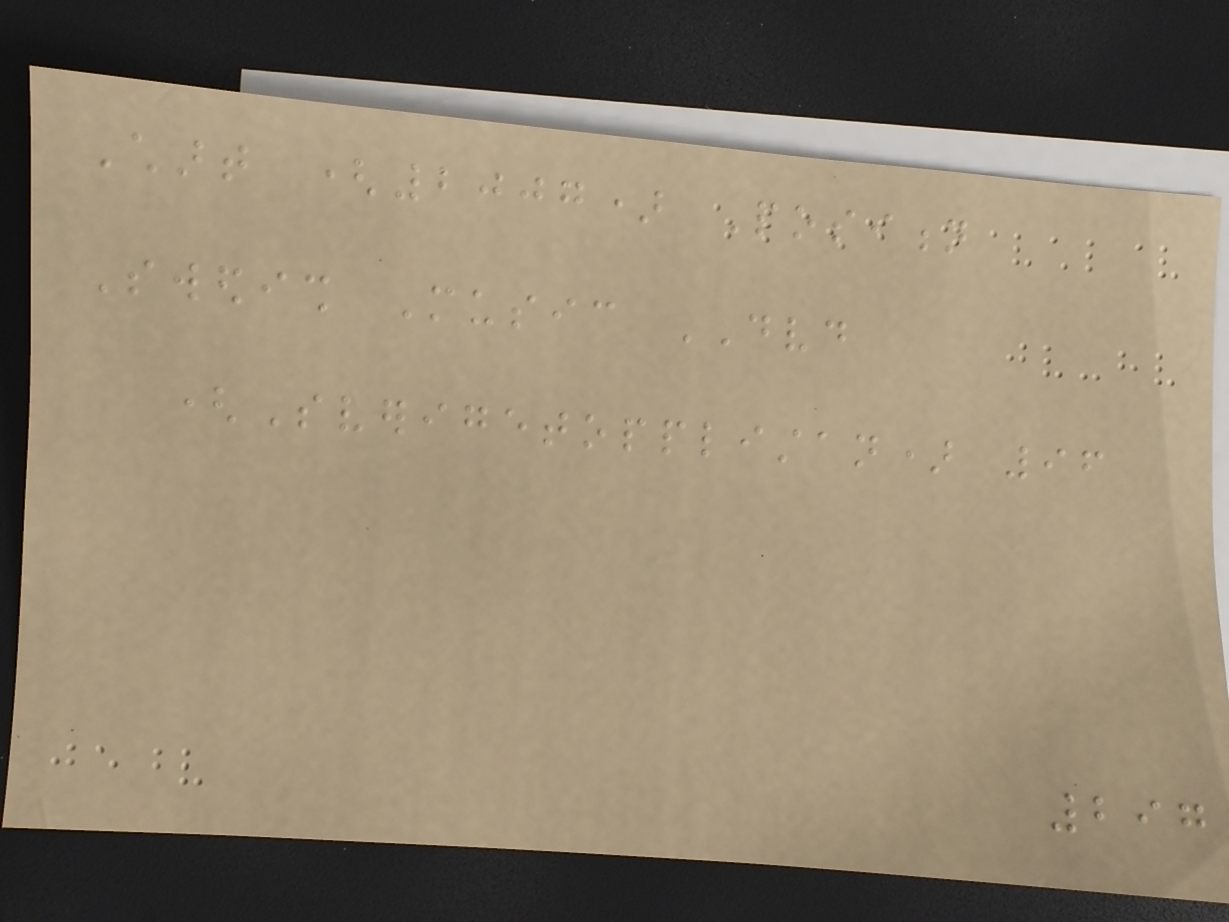Chart (2007) Position
Swedish Music DVD
(Sverigetopplistan) 96
297
